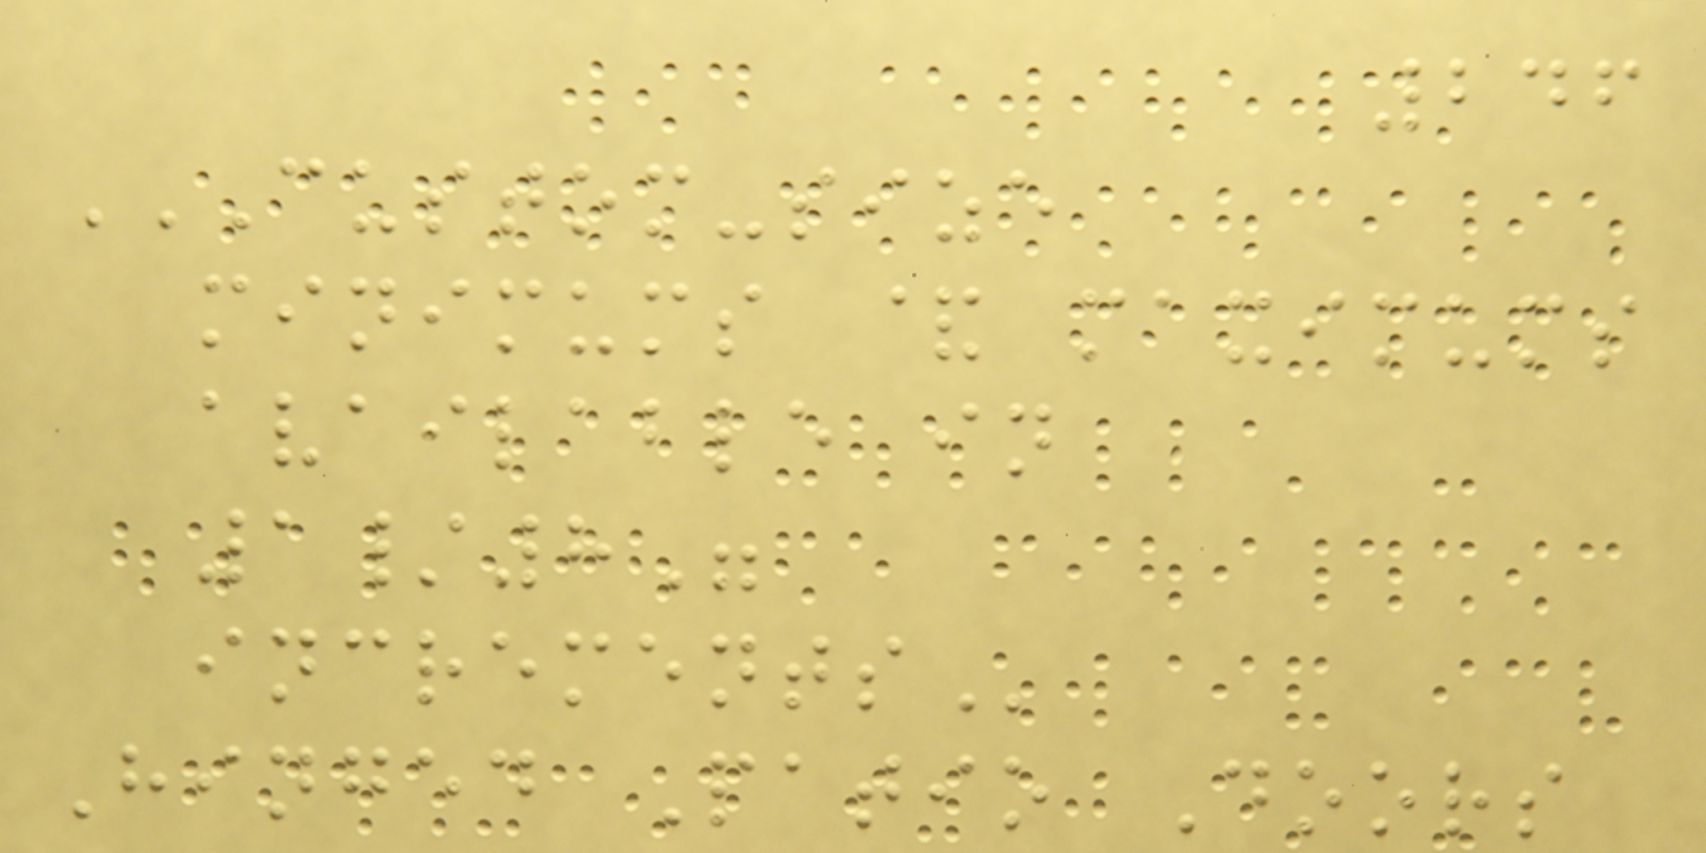246
CUSTOM-SIZE
MINIMUMS & MAXIMUMS
AVAILABLE IN
1/8"
INCREMENTS
Hinged Patio Doors
